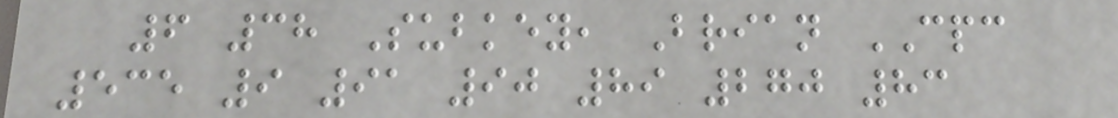6 38 Subkey, Brian CPC
535 9 91 90 89 270 83
